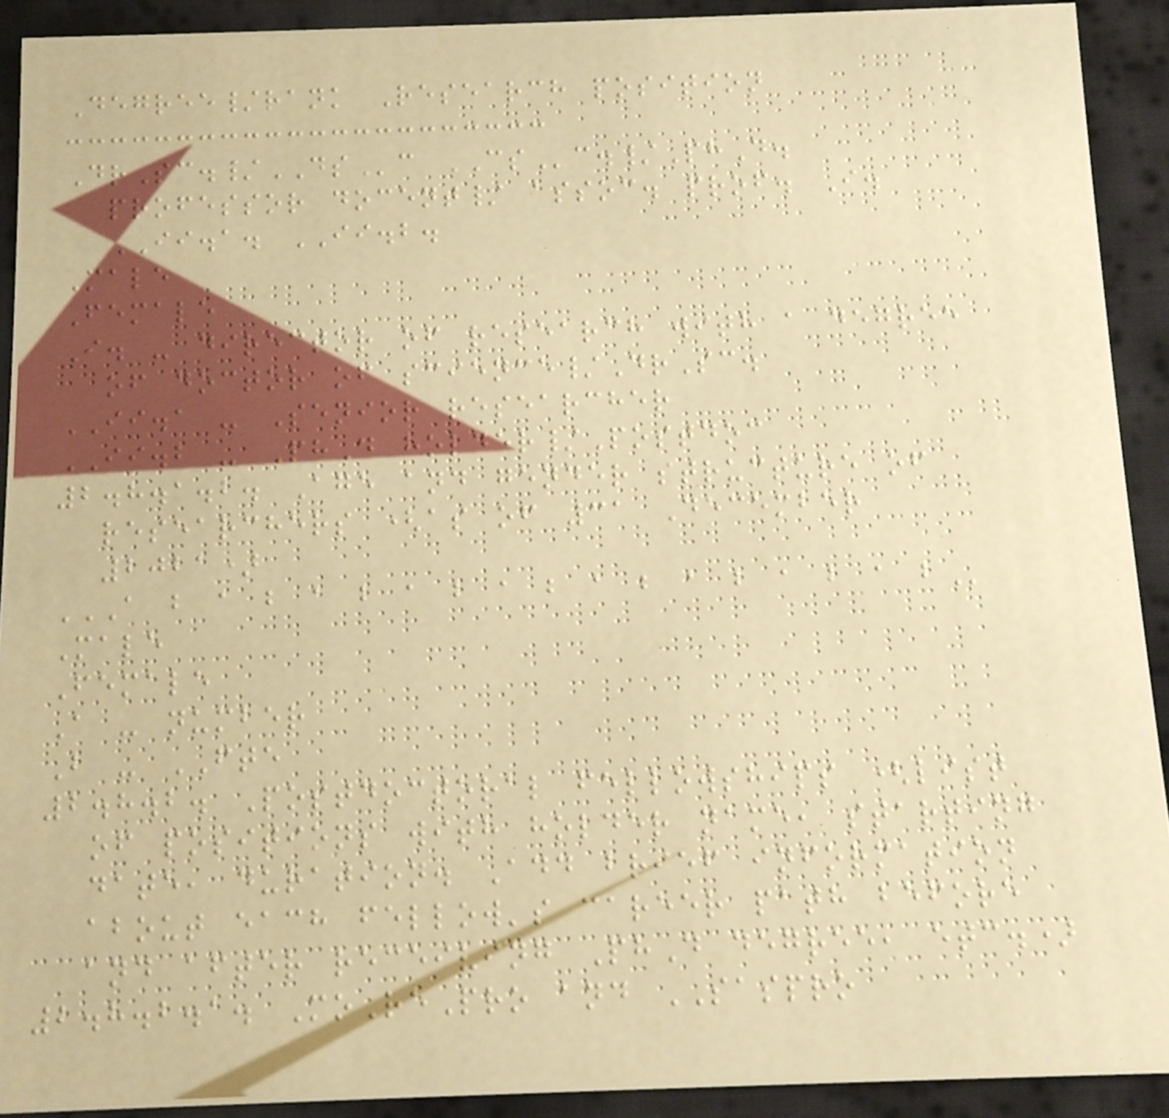Degree/rank Research position
DrSc./DSc CSc./PhD.
professor docent/ assoc. prof. I.
II.a. II.b.
Male
Female
I. - director of research with a degree
of doctor of science/DrSc.
II.a - Senior researcher
II.b - PhD holder/Postdoc
2.8.1.2. Age and gender structure of
researchers (as of 31 December
2021)
A B A B A B A B A B A B A B A B A B
Male
Female
A - number
B - FTE
2.8.2. Postdoctoral fellowships (list
of positions with holder name, starting
date, duration. Add brief information
about each fellow's career path before
and after receiving PhD degree, etc.)
2.8.2.1. MoRePro and SASPRO
